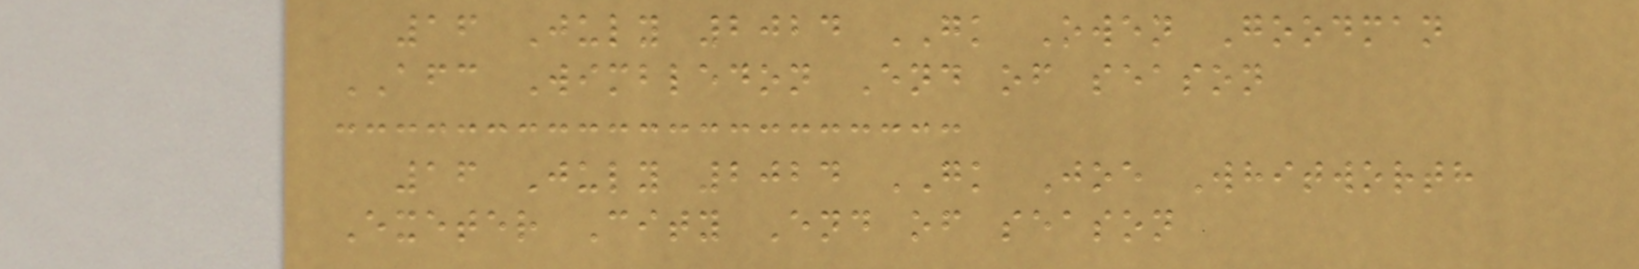16 July 2024 GK Owen Goodman
AFC Wimbledon End of season
16 July 2024 GK Joe Whitworth
Exeter City End of season
